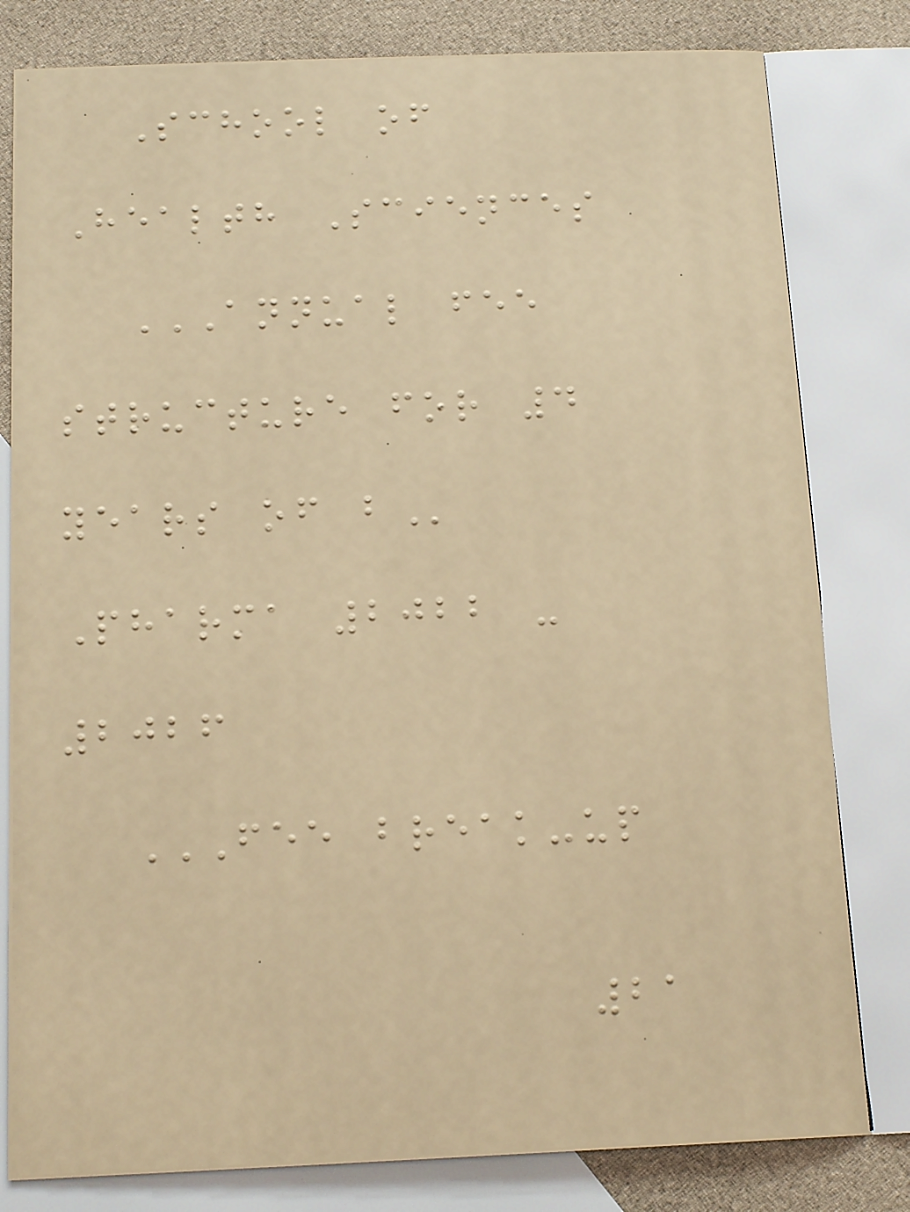School of
Health Sciences
ANNUAL FEE
STRUCTURE FOR 4
YEARS OF B
Pharma 2022 -
2026
FEE BREAK-UP
21
